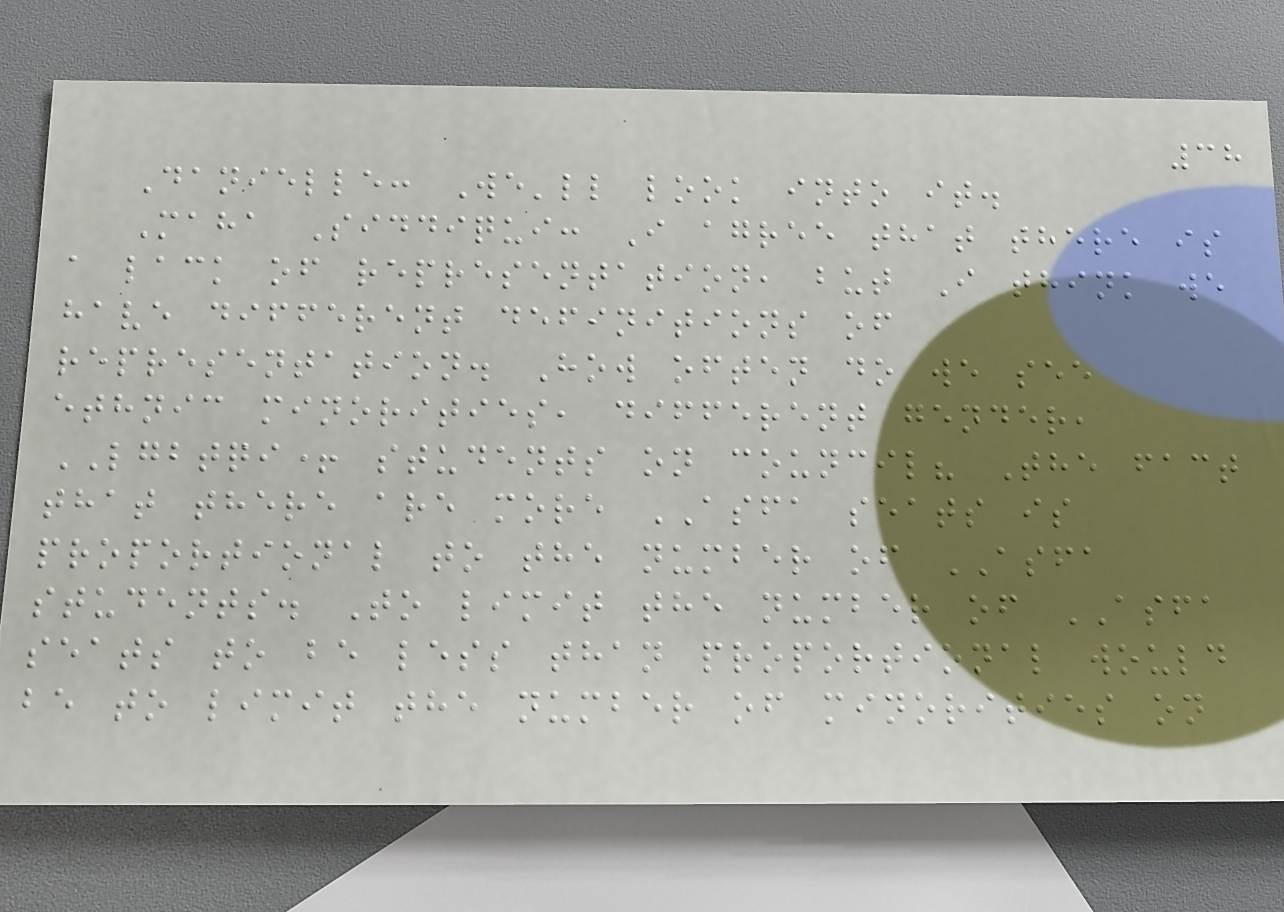38
Danielle: We'll look into it.
Maha Siddiqui: I agree that there is
a lack of representation, but I think we
have different definitions of
representation. How often do we see
ethnic minorities, different gender,
LGBTQI+ students on council? The fact
that there are more ASFA seats is
proportional to the number of ASFA
students. To limit the number of ASFA
seats to be less than proportional would
be to limit the number of minorities on
